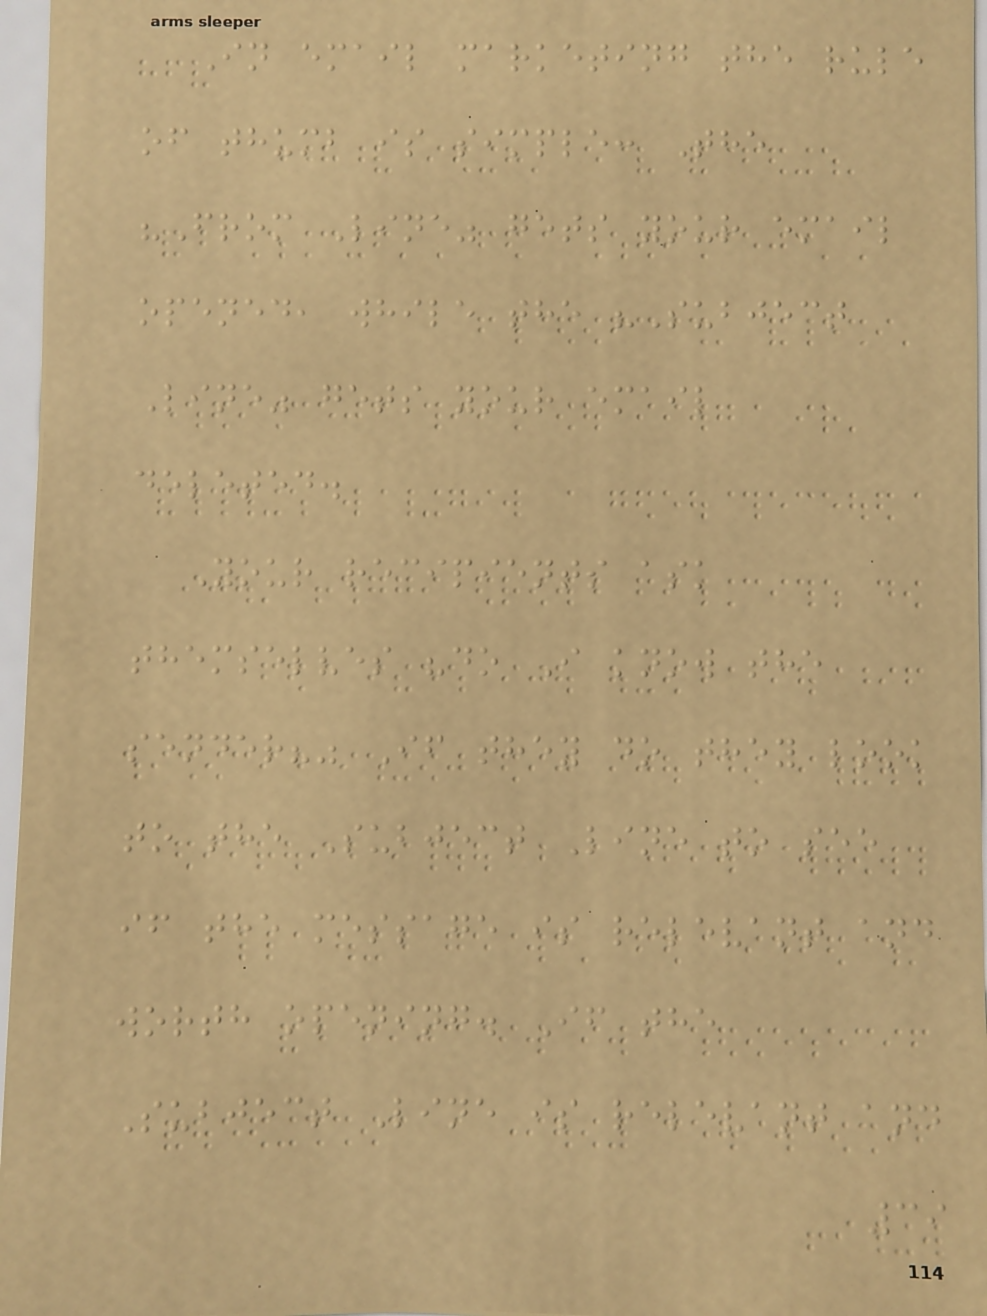In email marketing the rule
of thumb is simple: The
"From Line" gets your email
opened, while the "Subject
Line" gets your email
deleted.
Your recipients ask
themselves "do I know the
sender?" If they do they look
to the Subject Line to see
if the message is relevant and
worth opening. If the
Subject Line is relevant and
39
